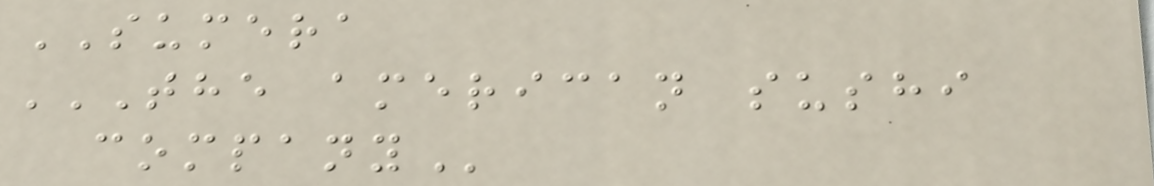SUMERA
THE AMERICAN SUSHI
COMPANY
